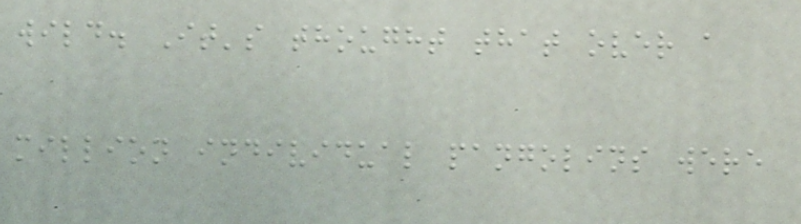wild. It's thought that over a
million individual pangolins were
